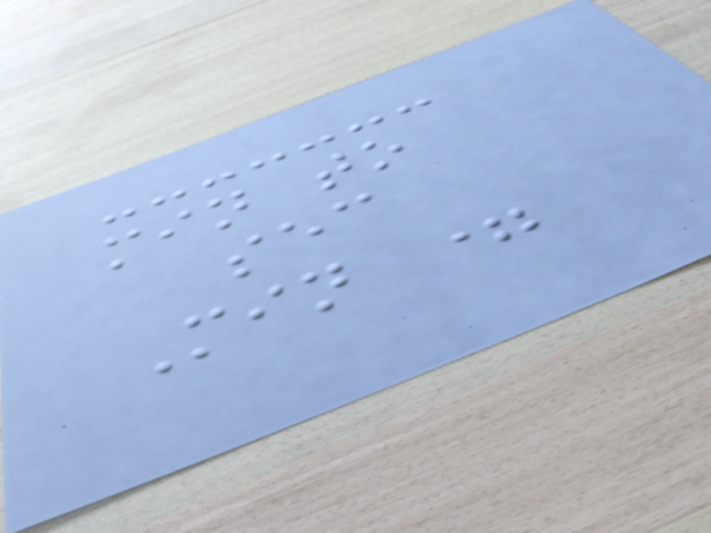min to
sec
Min =
